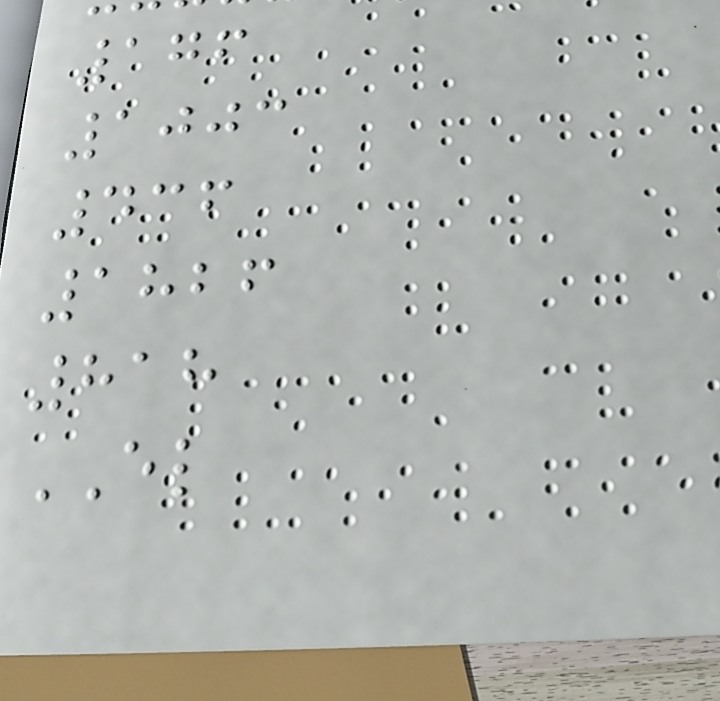176
1003
436
1826
818
EL
